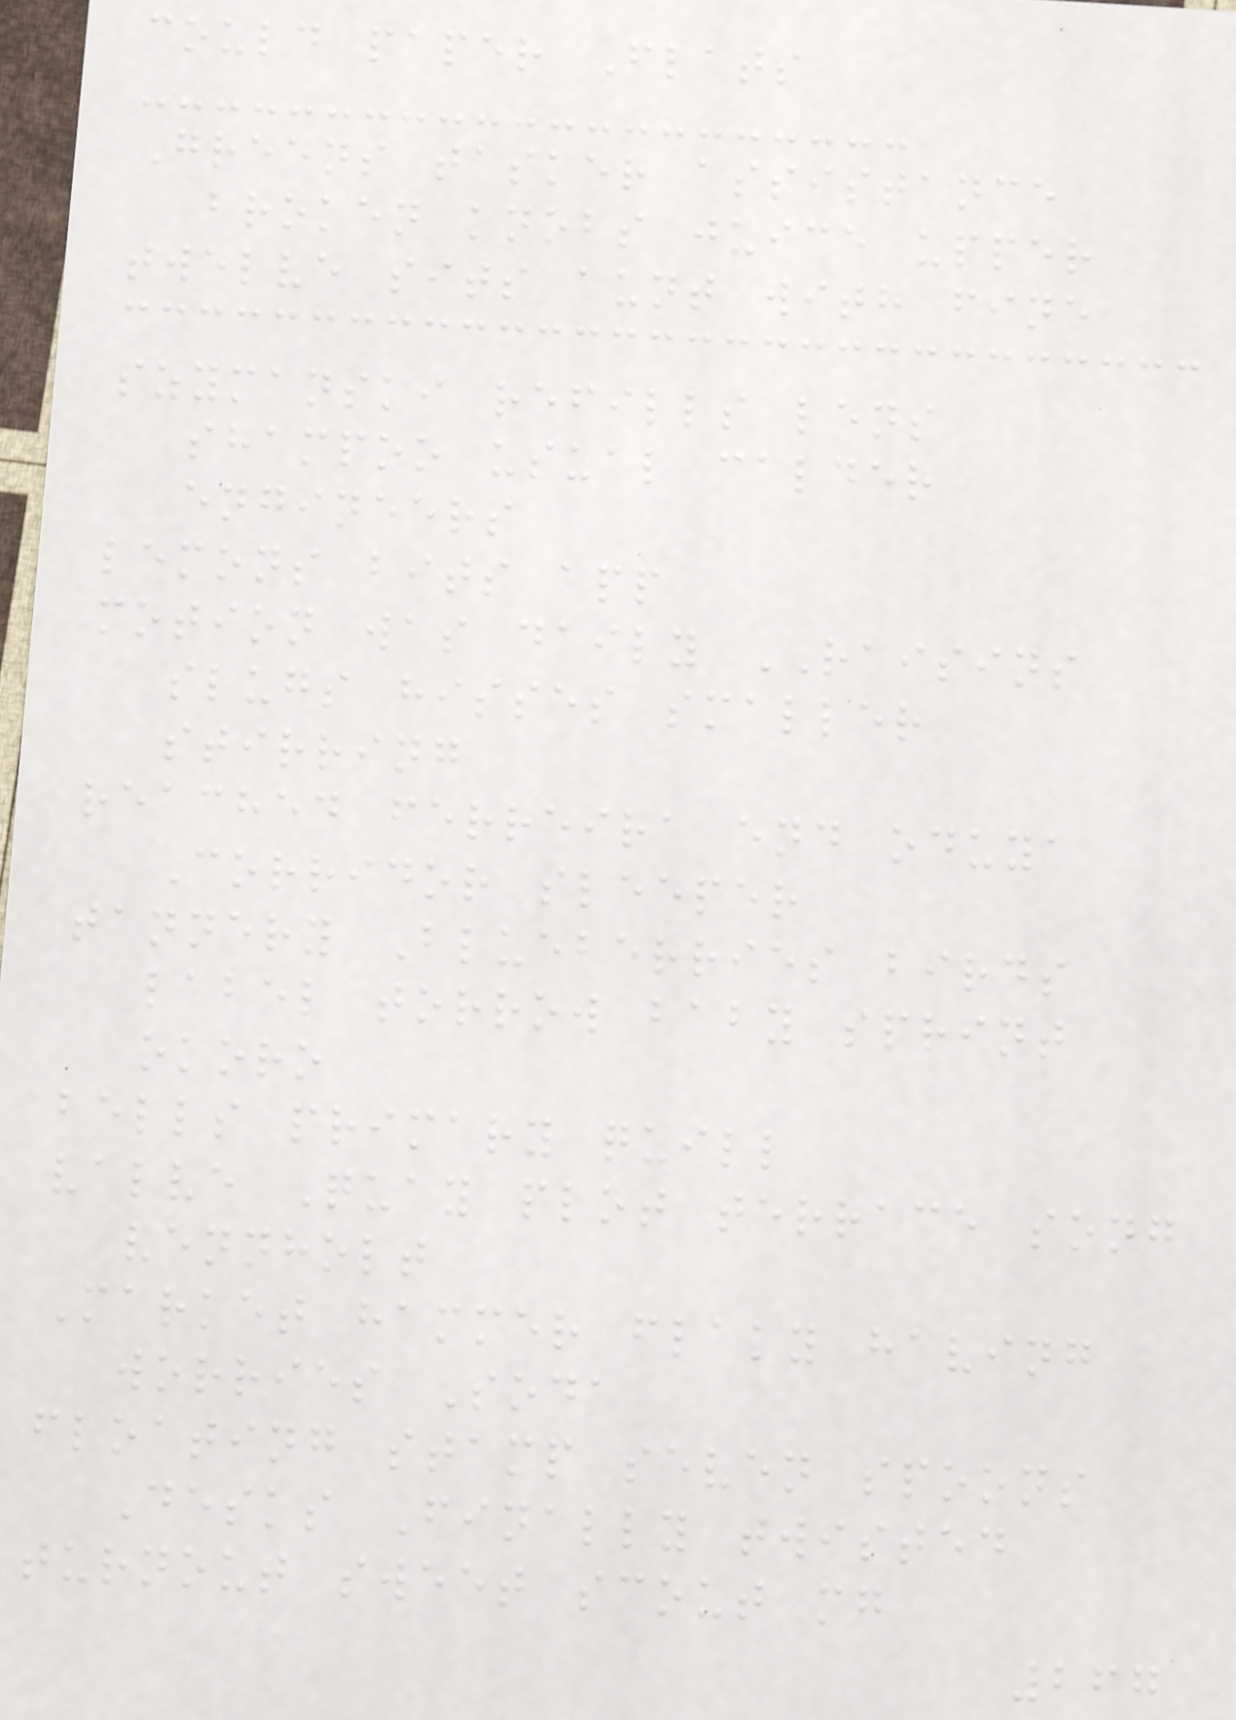could paper Flats
Greens tasker assistance
broken knobs juice upper
twelve sits aunt with fine
szymanski refills lens
shampoo usual calder
engineers
lemons bits app
motion was daily RAISINS
slugs hisses smaller
stirring
reached ferreira end oduya
Corridor sleeper
tannery Blueberries birds
label torrow baby sprint
okoro
bells primary quill
valve Quay plot terrace song
vennholt
Market hammer flaky having
worries Soda
floating stamp seven spoons
Desks Finally twisted
turnout sweet scout mg
267
